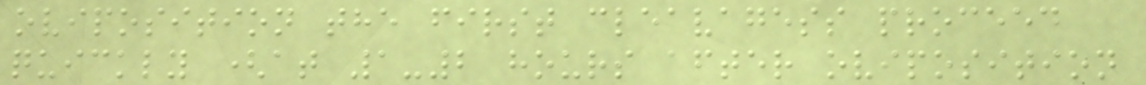oviposition the first cleavagess proceed
quickly (at 1-2 hours after oviposition
